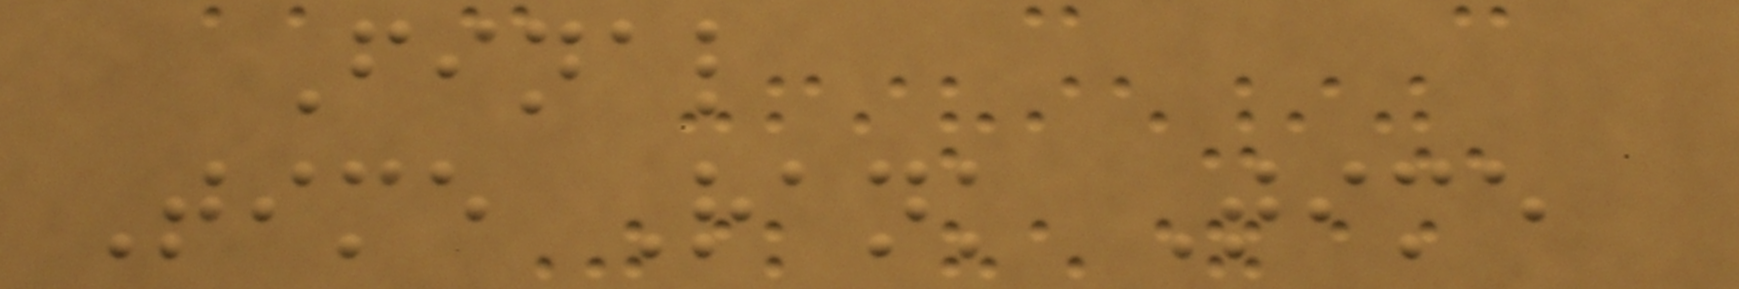Final
Time Rank Time
